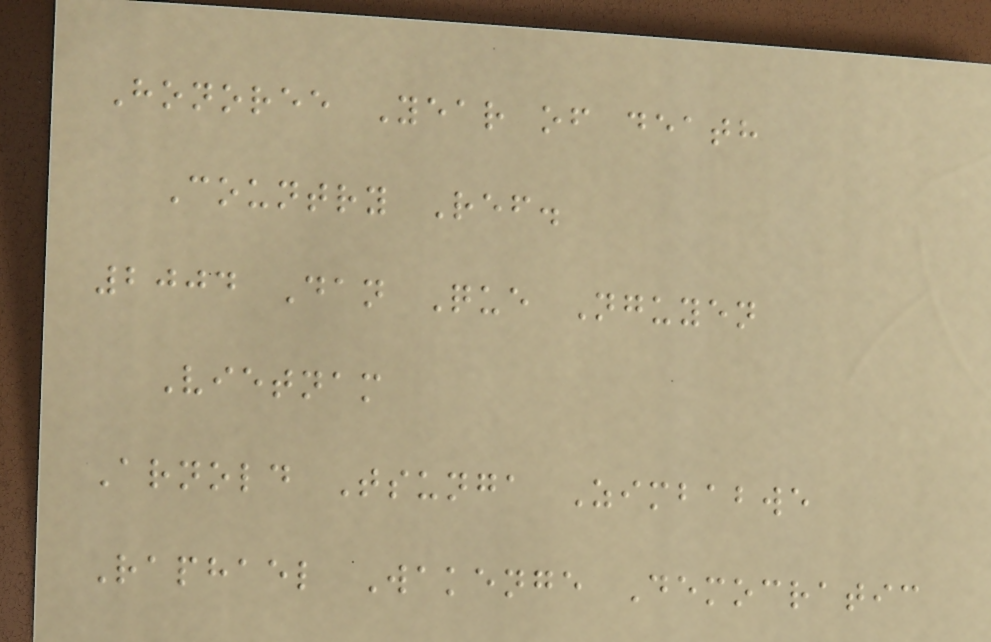Honoree Year of death
Country Ref.
2004 Dan Que Nguyen
Vietnam
Arnold Tsunga Zimbabwe
Raphael Wakenge Democratic
